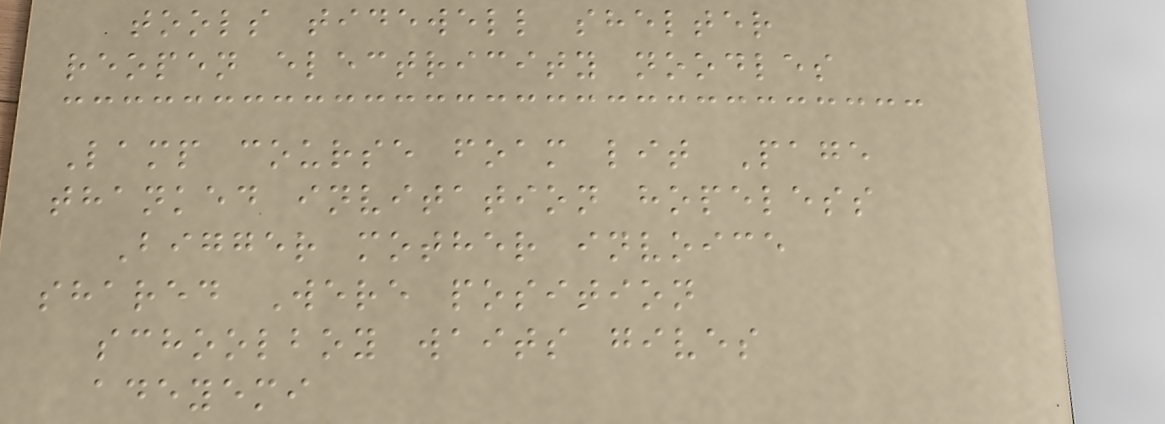tools tidewell shelter
reopen electricity noodles
Lamp course foam lit Page
thanked invitation hopeless
Bigger mother invoice
shared Were position
schoolboy waits gives
adeyemi
